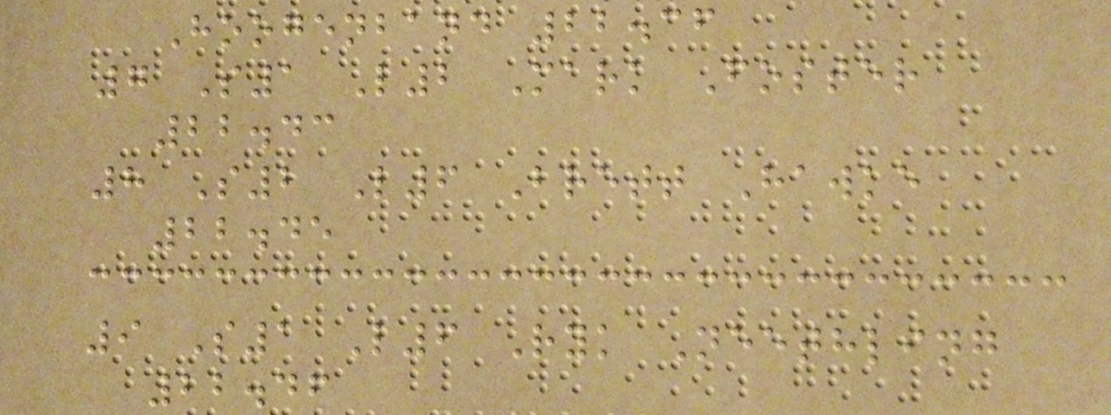Hoogenband 22.36
7 S1 L2 Mark Foster
22.43
8 S2 L6 Brett Hawke
22.45
9 S1 L6 Ryk Neethling
22.46
